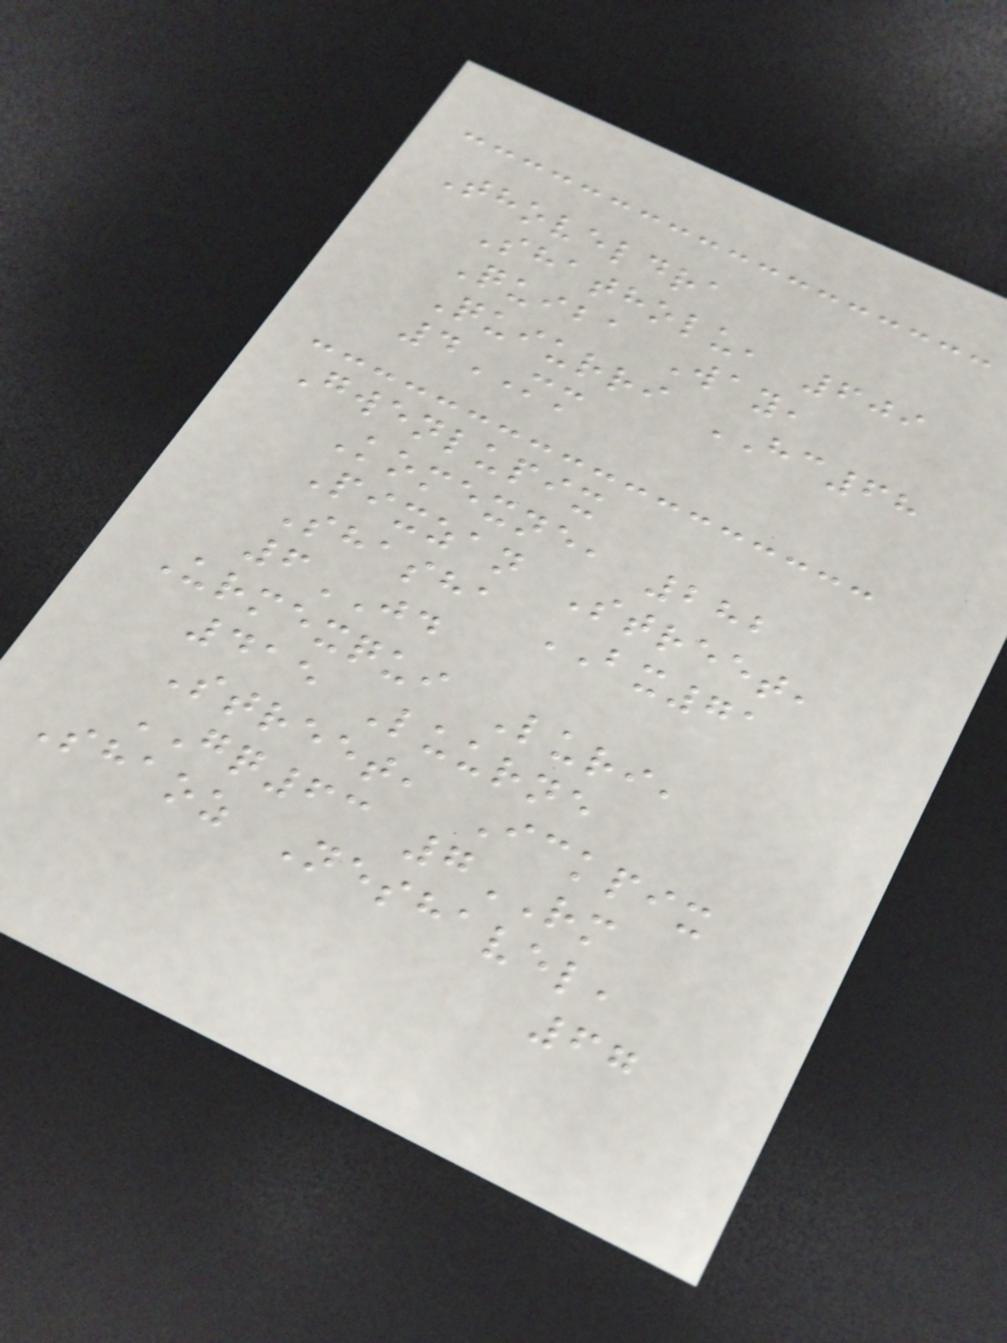Thoveldra
Shatholu, 609
Quiba Way,
Quiurri HC68
4MM
Gwenlupix
Komexne, 282
Pixzan Street,
Shasha BX71
6JD
Urmexqui Luri,
415 Luurne
Street, Ickpix
GQ63 7RM
Shaoz Neshavel,
67
